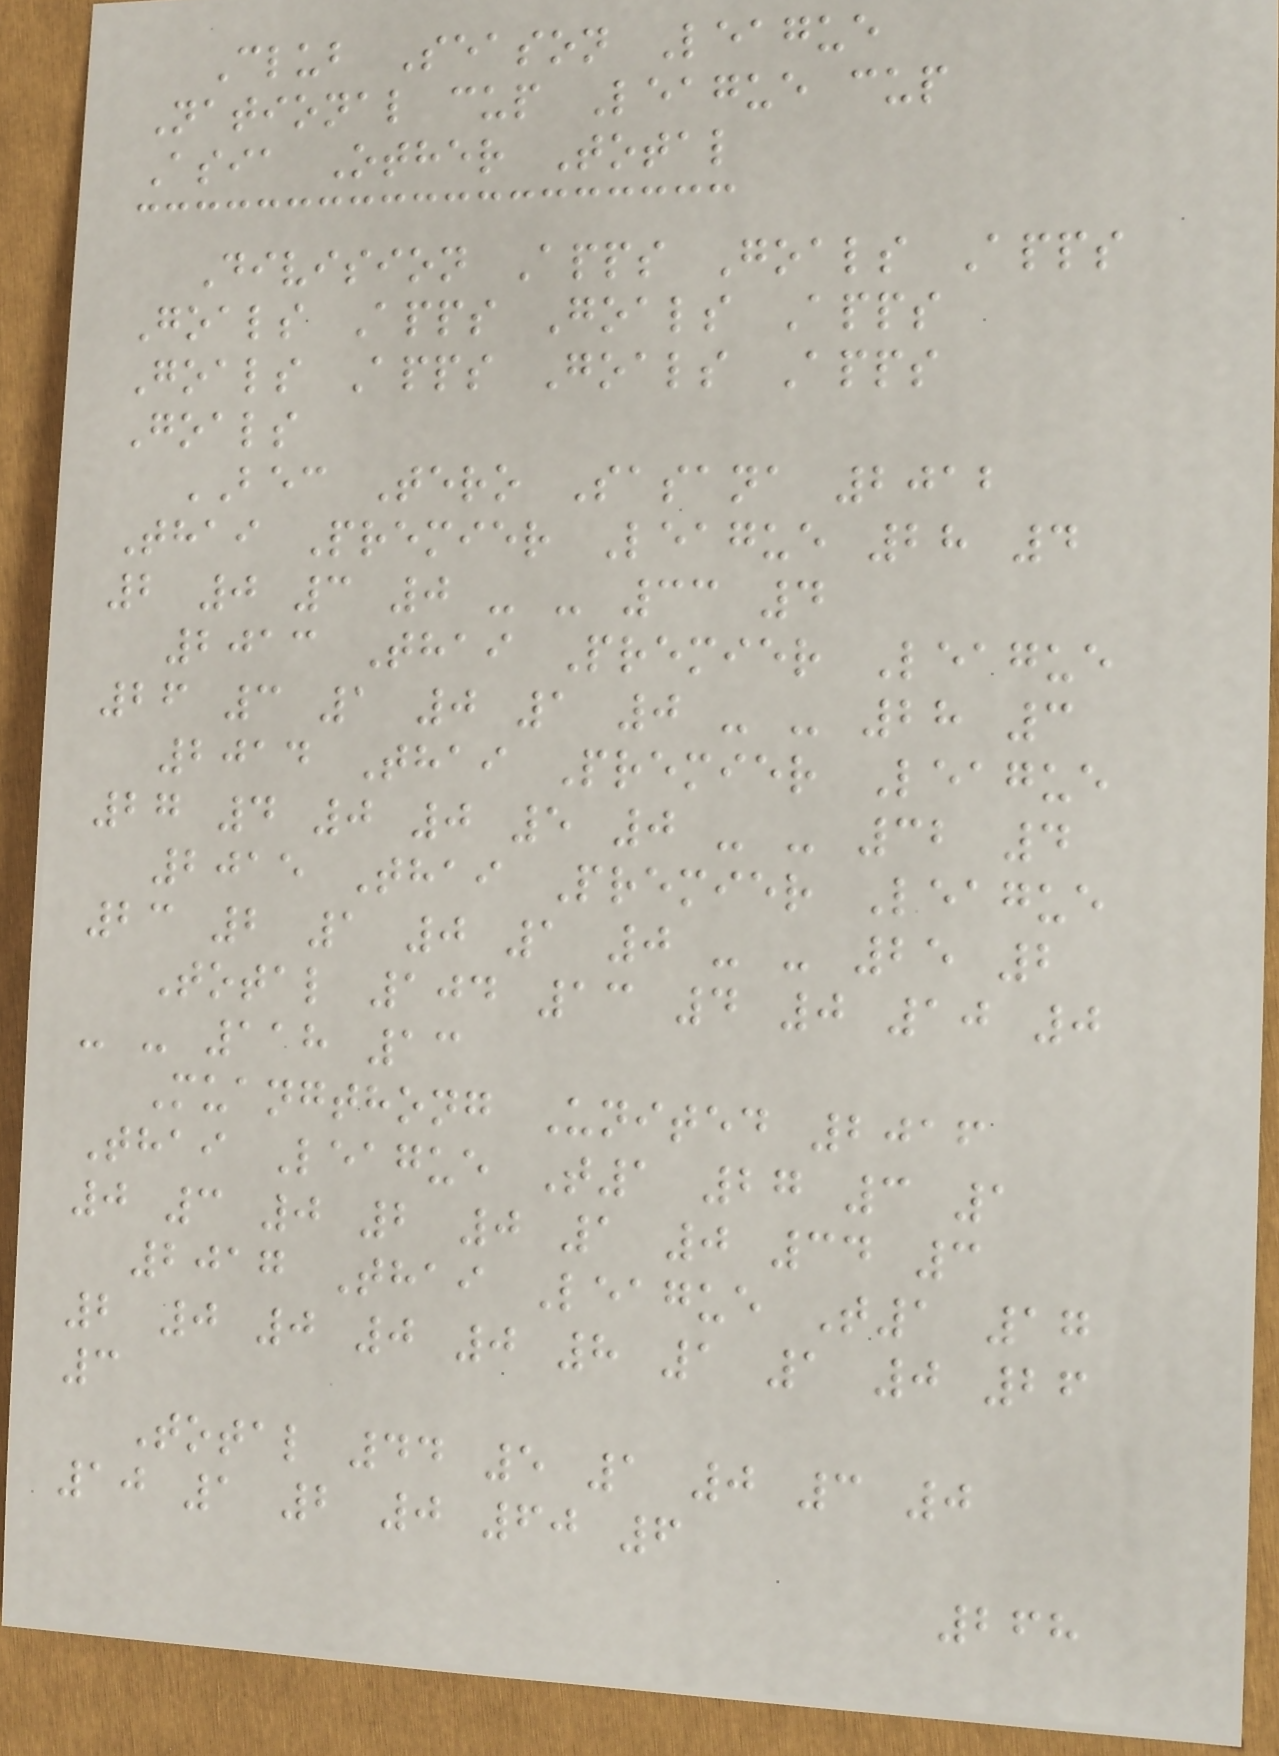Club Season League
National cup League cup
Asia Other Total
Division Apps Goals Apps
Goals Apps Goals Apps
Goals Apps Goals Apps
Goals
BEC Tero Sasana 2012
Thai Premier League 28 4
2 0 3 0 - - 33 4
2013 Thai Premier League
26 3 1 0 1 0 - - 28 3
2014 Thai Premier League
27 4 0 0 5 0 - - 32 4
2015 Thai Premier League
23 2 1 0 1 0 - - 25 2
Total 104 13 4 0 10 0
- - 118 13
Muangthong United 2016
Thai League T1 27 3 1
0 3 0 2 0 1 0 34 3
2017 Thai League T1 17
2 0 0 0 0 8 1 1 0 26
3
Total 44 5 1 0 3 0
10 1 2 0 60 6
268
